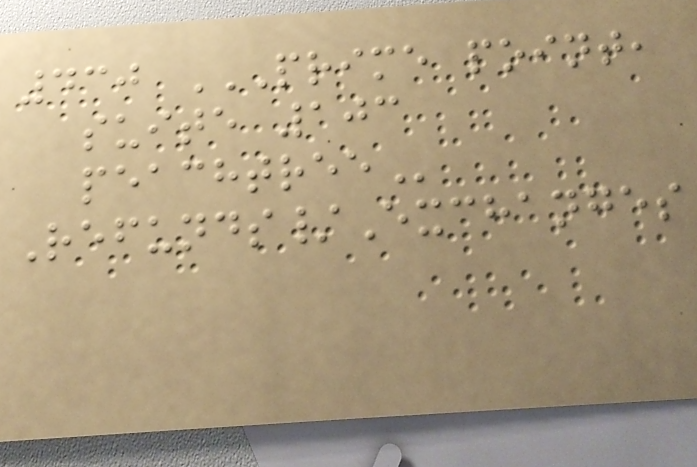430 PRIME POINT,
SUITE 103
PEACHTREE
Refunds/Exchanges
